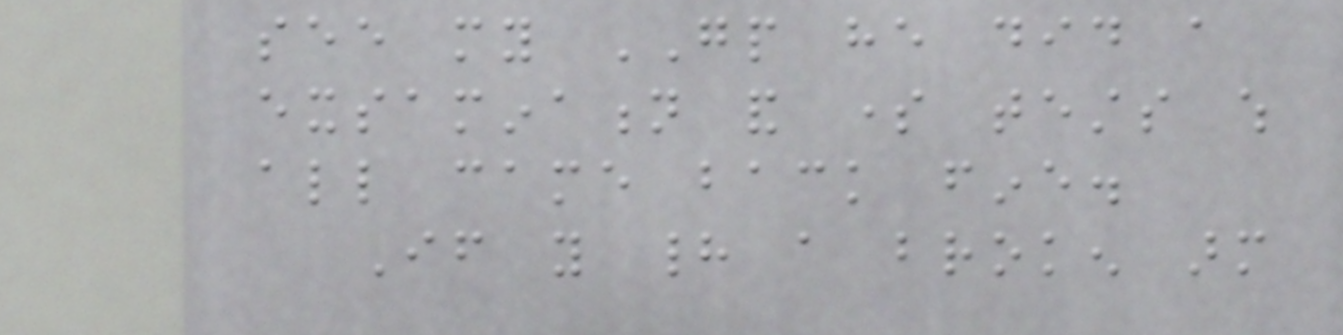see my GP he did a
exsamination and some tests which
all came back fine.
If you had a broken arm
